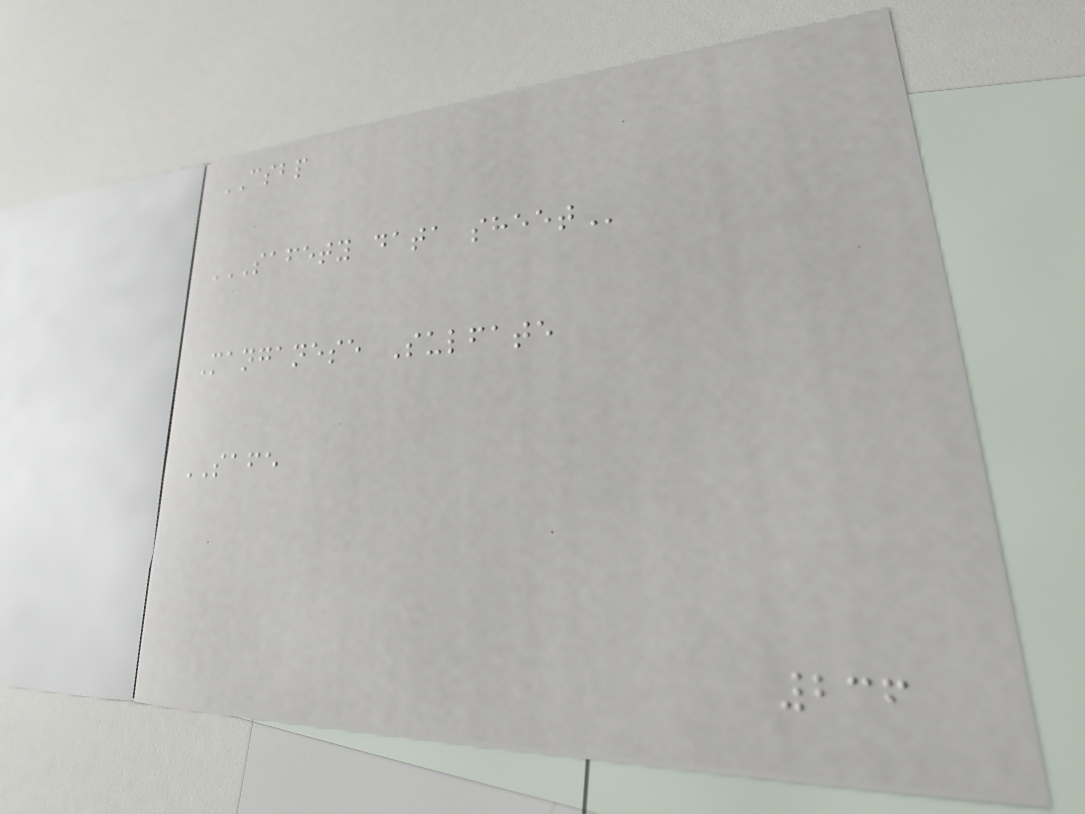CSBP
SAFETY DATA SHEET
Manganese Sulfate
SAFE
236
